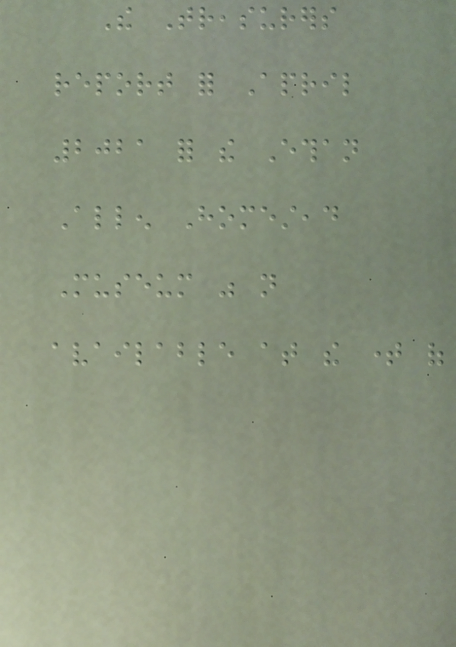The Treasurers
report for April
2021 for the Ethan
Allen Homestead
Museum was not
available at the time of
